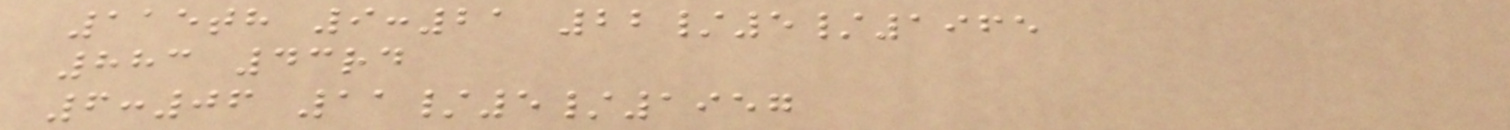115th 9:21 22/5/1965
883 43rd
6:06 11/5/1957
